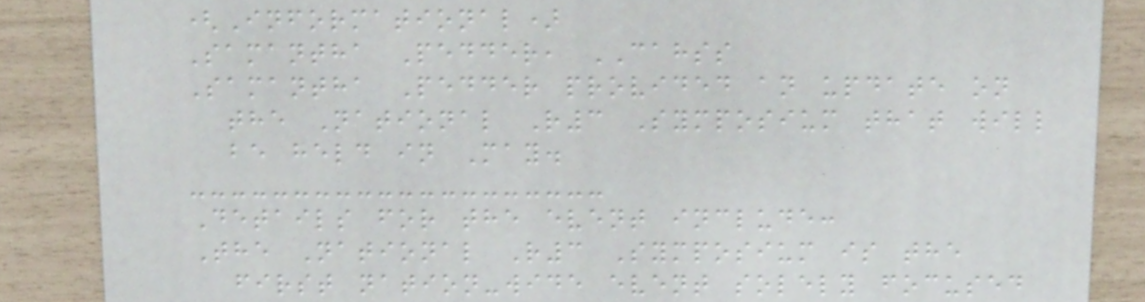(Informational)
Samantha Pedder, CAHSS
Samantha Pedder provided an update on
the National R3 Symposium that will
be held in May.
Details for the event include:
The National R3 Symposium is the
first nation-wide event solely focused
